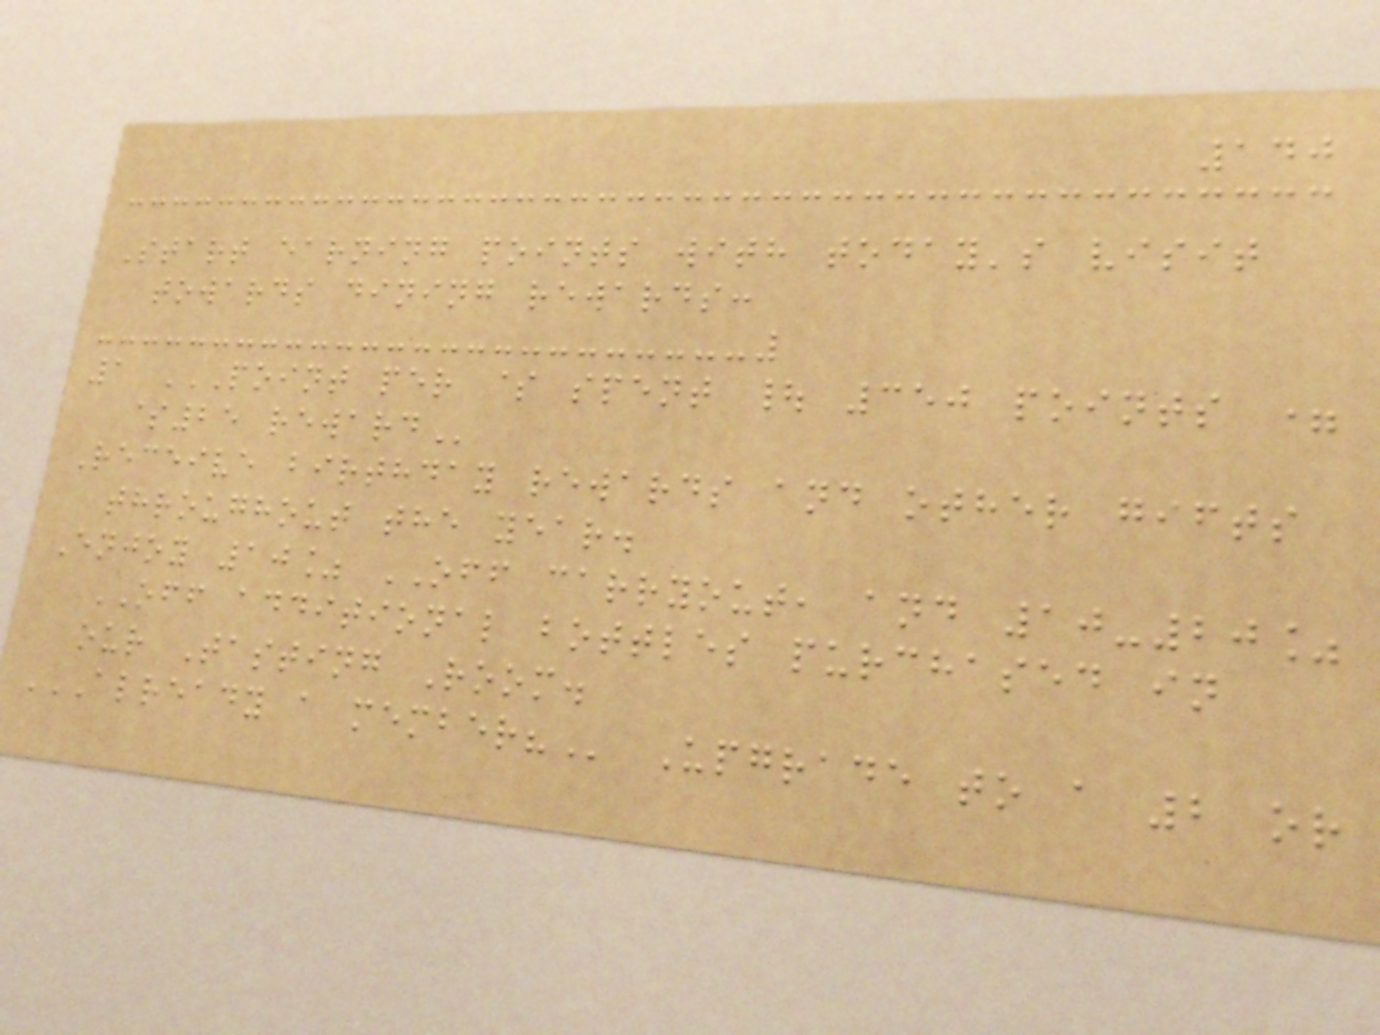140
Start earning points with today's visit
towards dining rewards:
1 POINT PER $ SPENT | 350 POINTS =
$25 REWARD
Receive birthday rewards and other gifts
throughout the year.
Enjoy 10% OFF carryout, and 10-20%
OFF additional bottles purchased in
our Tasting Room.
ALREADY A MEMBER? Upgrade to a 2 or
